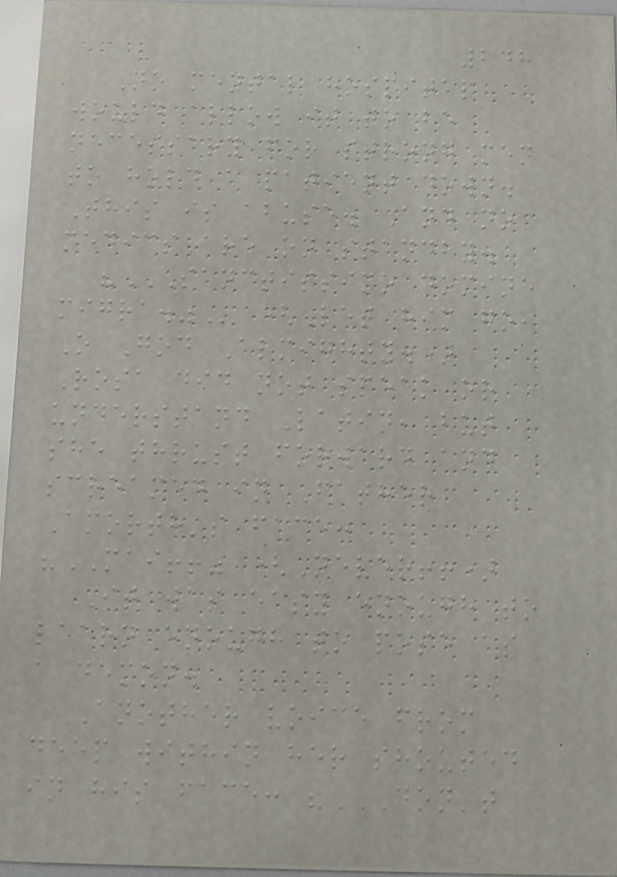248
No mental hospital
would allow it to be
necessary for strong men
to hold a patient down.
This is abuse. And no
medics are on standby.
"SANCTISSIMO DOMINE
MIGRA." (Let him go,
O God Almighty.)
Rosa did not speak or
understand Latin, but
she thrust forward and
screamed in Father
Amorth's face:
"MAI!!" (Never!!)
It was easy enough to
learn enough to pose as
a demon.
Another voice from
deep within her shouted
in his face: "DON'T
